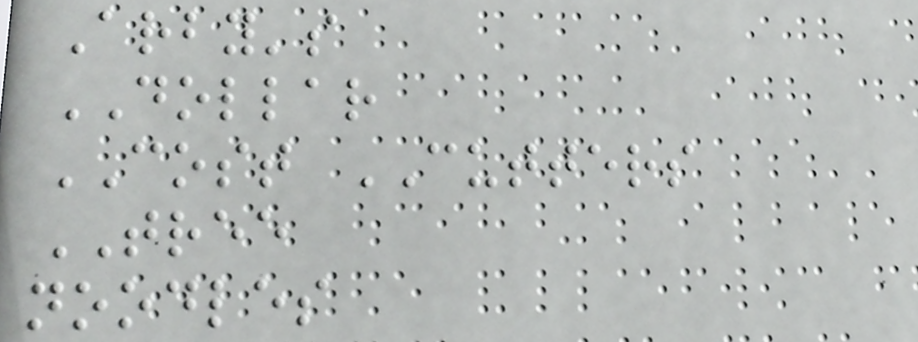Arby's
DOLLAR
COST CUTTERS
TREE
noodles
